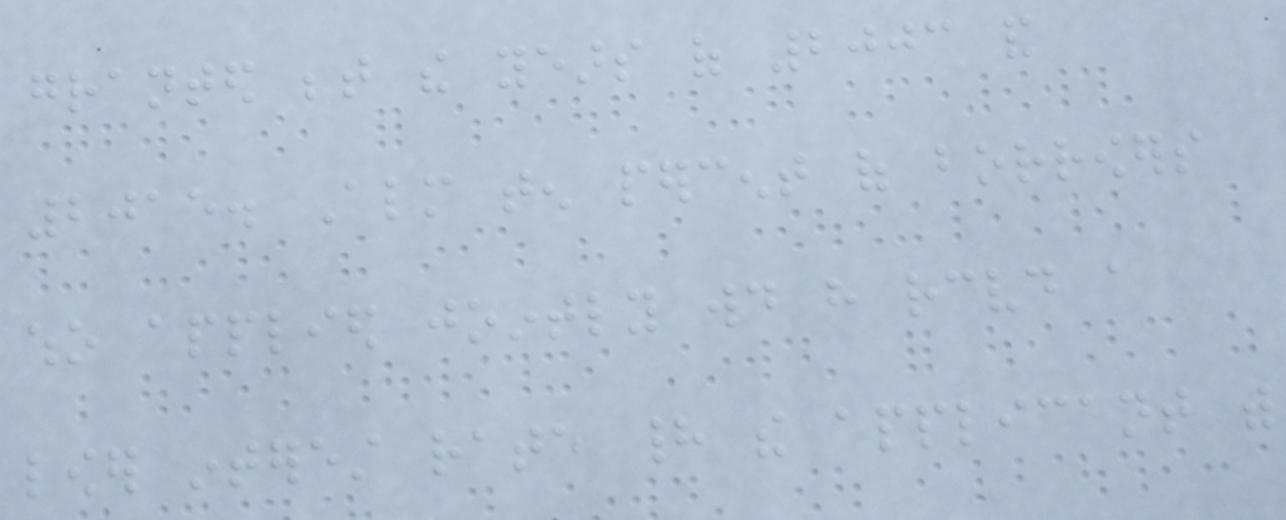granted between the years of 2003 and
2015. Almost ten percent of borrowers
who applied jointly would have received a
lower interest rate had the applicant with
